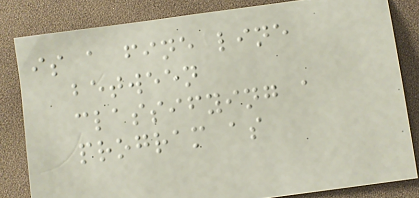is a fine line
between
classifying a
program as
